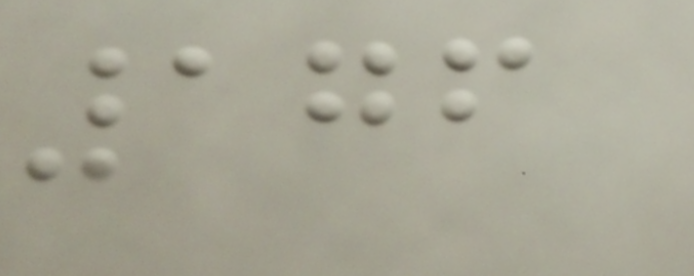176
